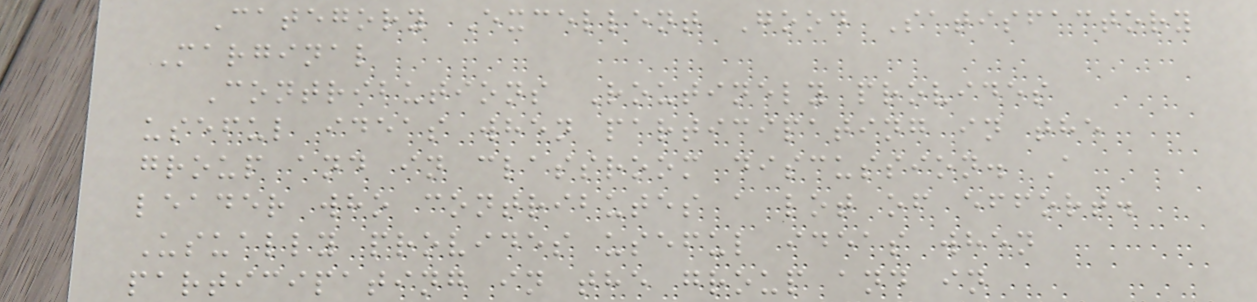Category Excellent Good Satisfactory
Marginal
Contributions Routinely provides
useful ideas when participating in the
group and in classroom discussion. A
leader who contributes a lot of effort.
Usually provides useful ideas when
participating in the group and in
